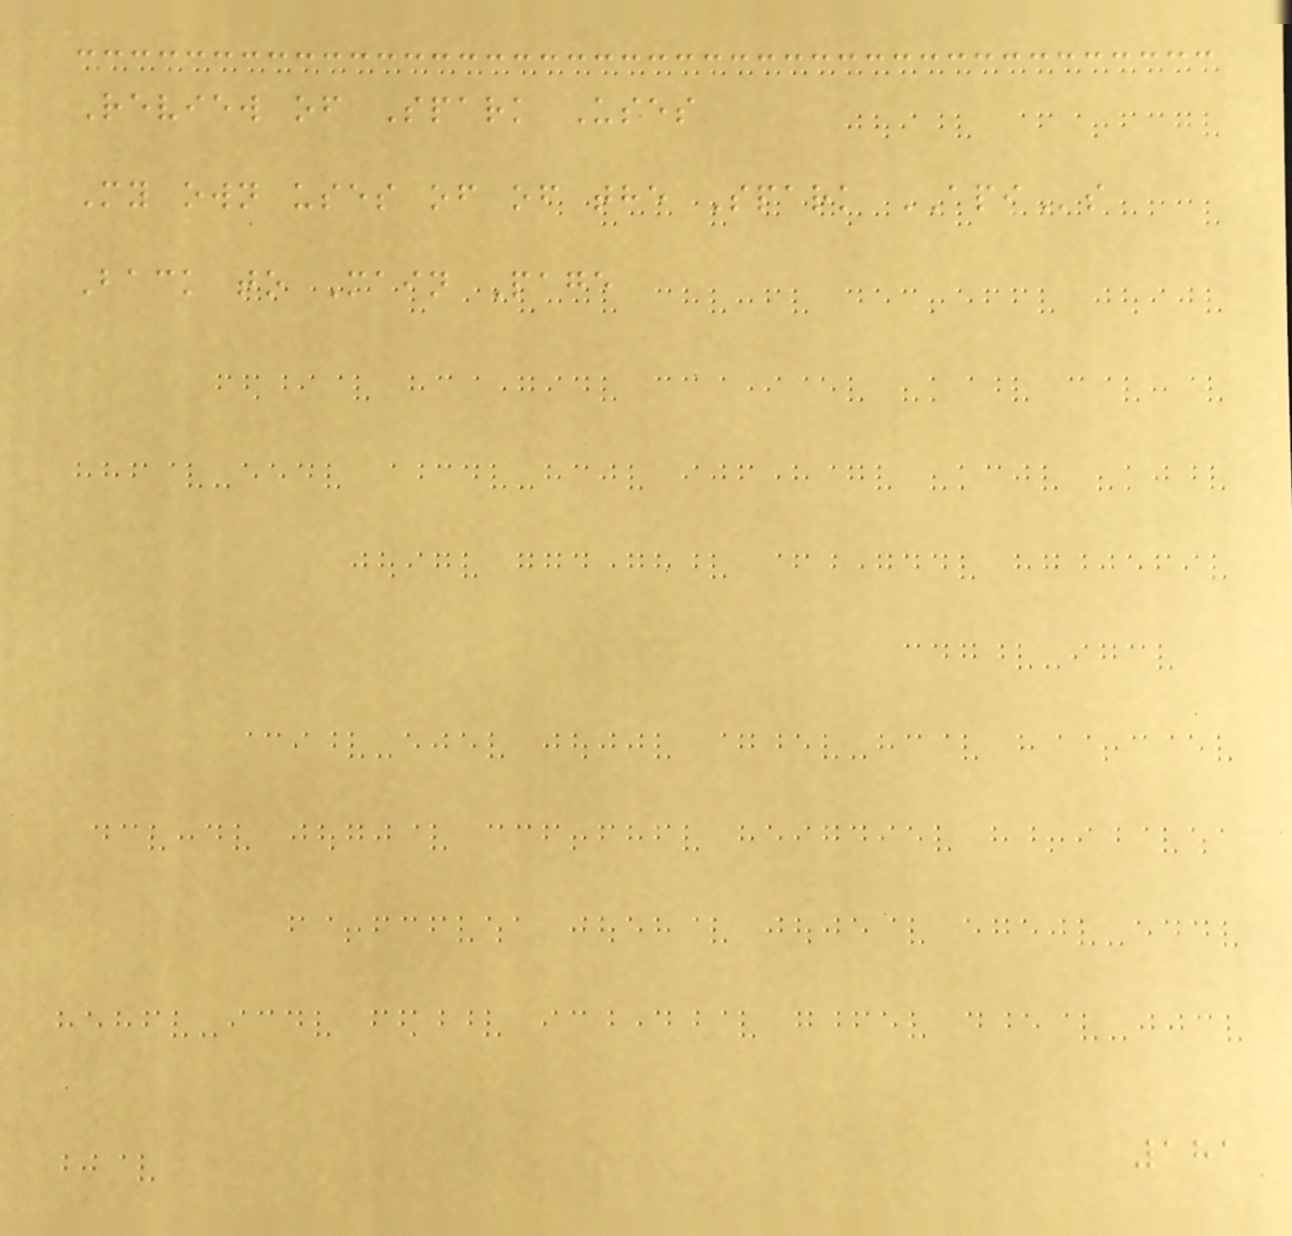Review of Spark Uses
My own uses of of the Spark APIs
Back to Main Page
181
